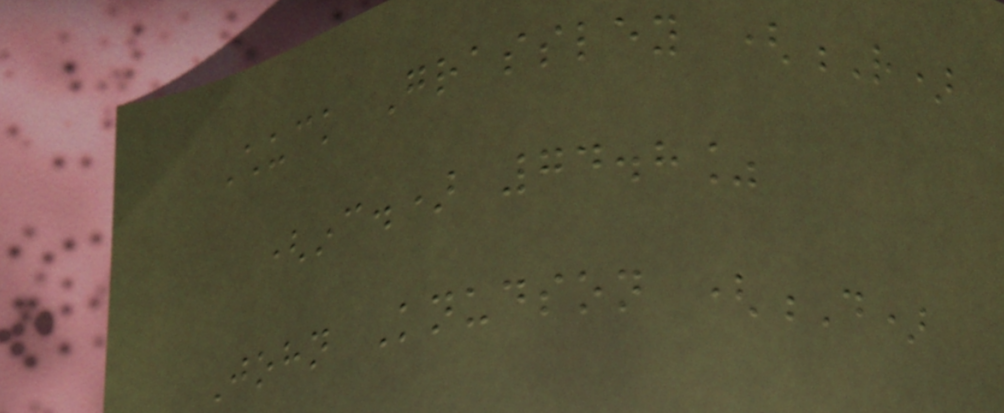Chuck Grassley (R)
(inc.) 74.8%
John Knudson (D)
